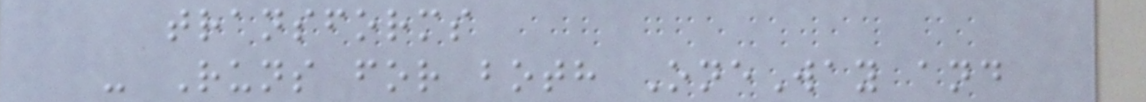transforms
- Runs for both OneWay and
